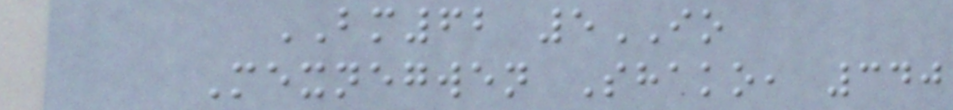BM62 5IO
Mexnegwen Shako, 340
